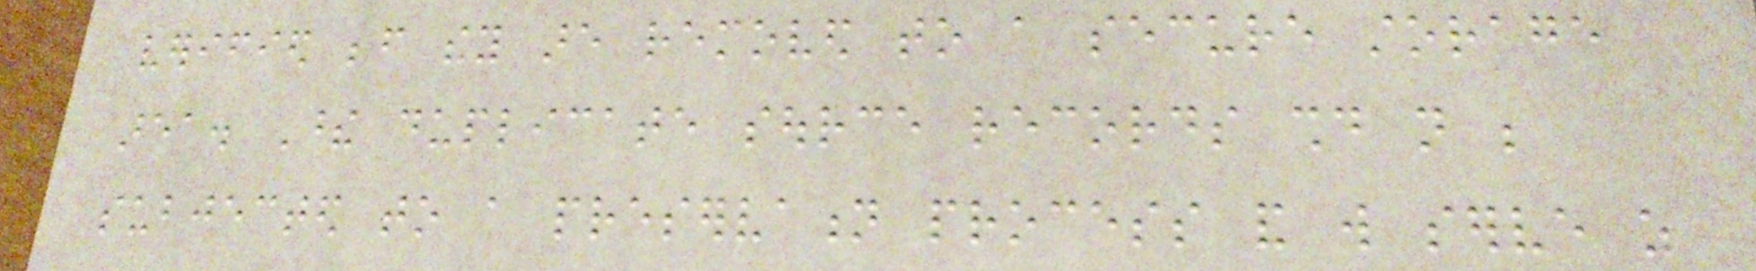verified before they are removed to a secure storage
area. These duplicate source records should not be
subjected to a preservation process and will serve as
